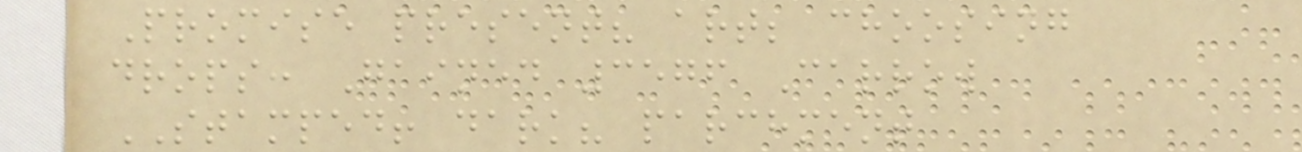Promise present? art; choosing
drops: Gained 3576 Carrow
STAMPED! dark? parchment
